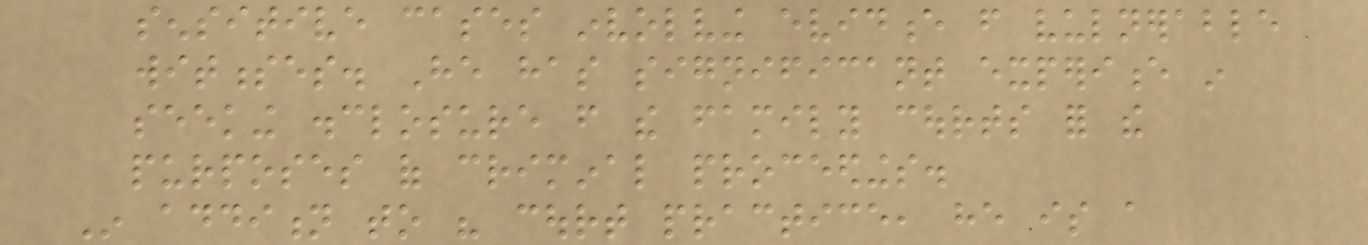sensitive cases involving evidence from vulnerable
witnesses. He has significant experience in
seeking disclosure from the family courts for the
purposes of criminal proceedings.
In addition to his court practice, he is a
